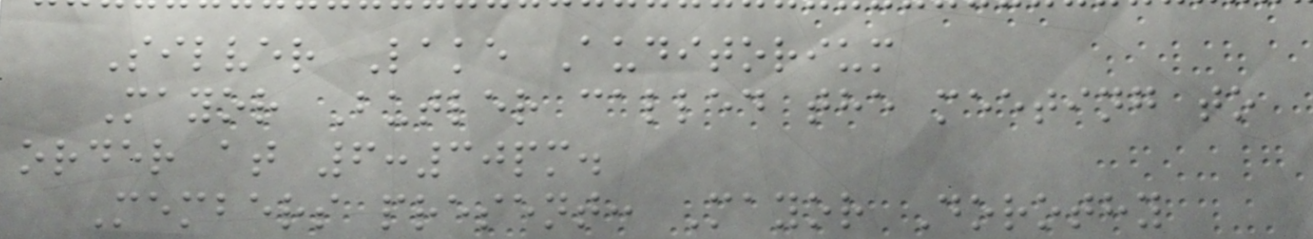Silver Lake Auditorium
Mayor Butler called the meeting to
order at 6:30pm.
Members present: Mayor Dorothy
